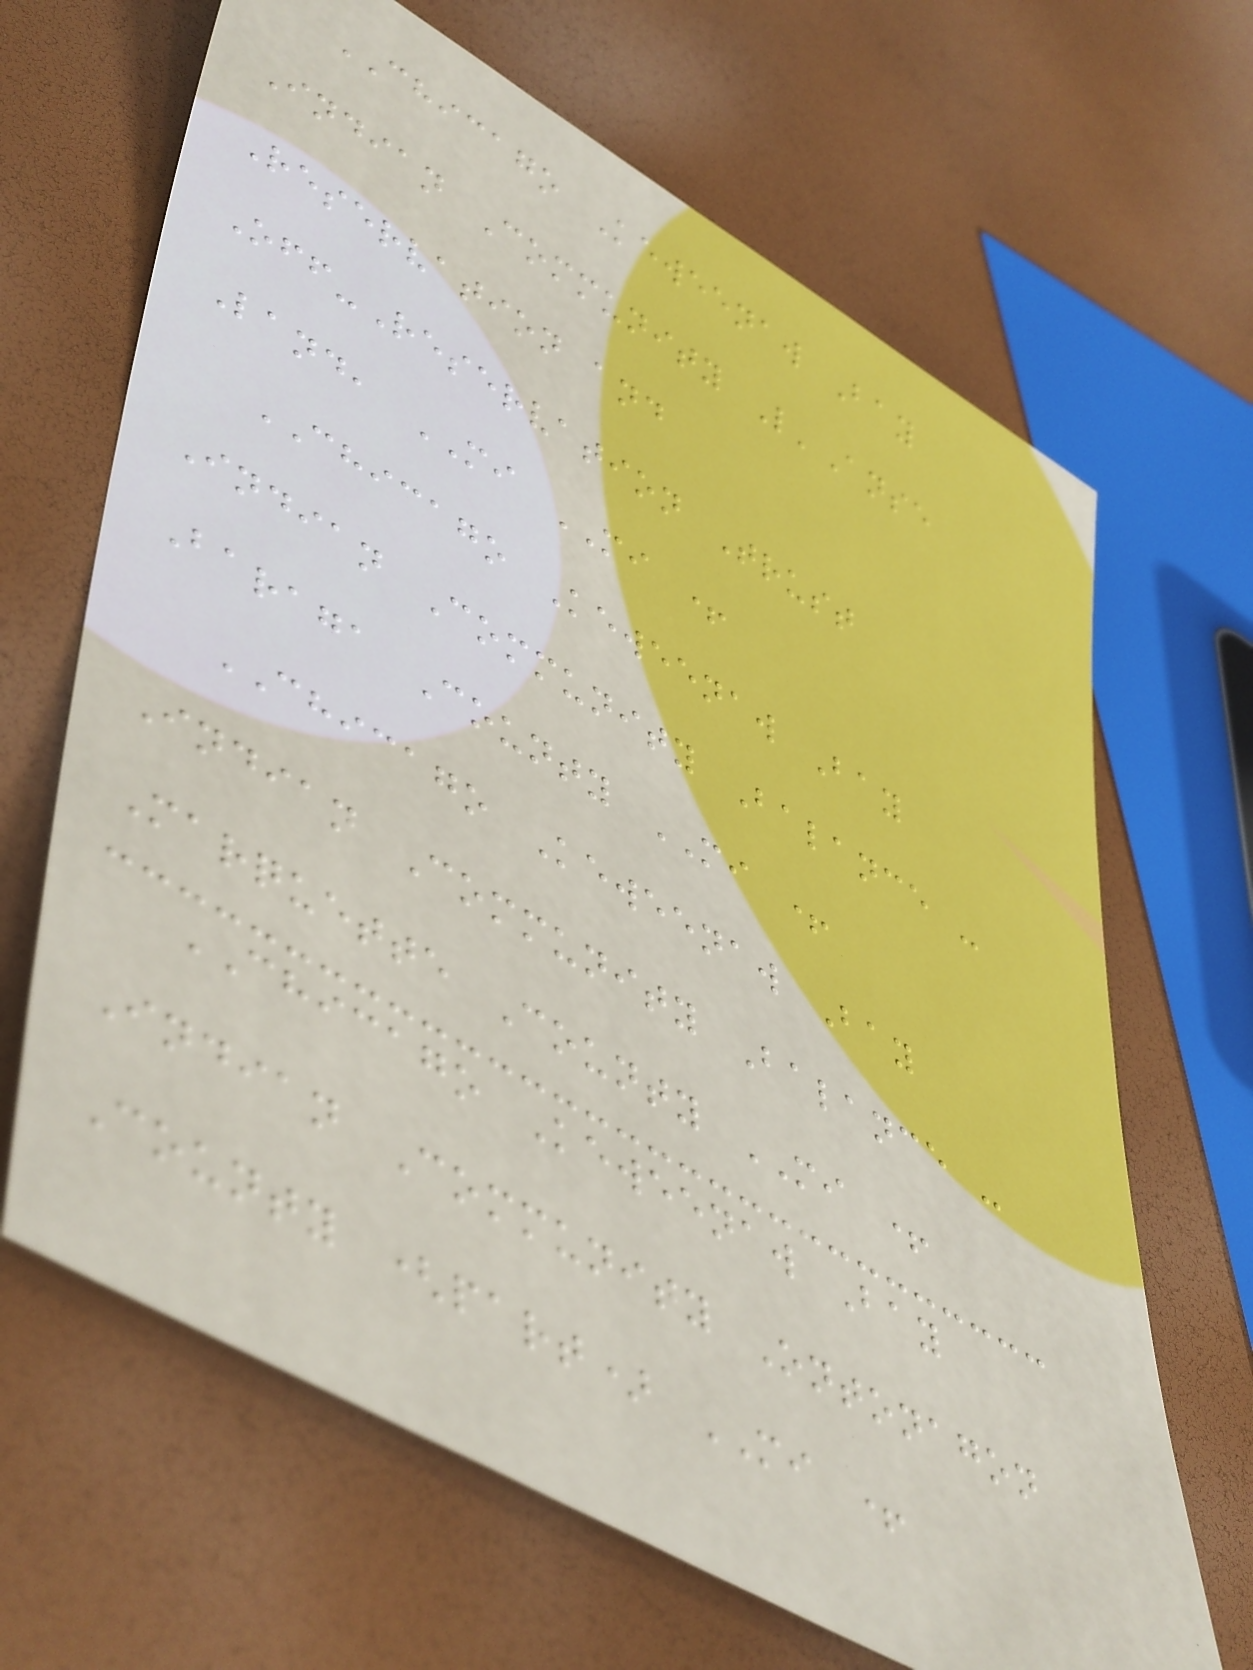CHICAGO Keweenaw Bay
Indian Community L'Anse
Reservation and
Off-Reservation Trust
Land, MI MI +
CHICAGO Keweenaw Bay
Indian Community Balance -
Baraga County MI +
CHICAGO Keweenaw Bay
Indian Community Balance -
Marquette County MI +
CHICAGO Keweenaw Bay
Indian Community Ontonagon
County (part) MI +
